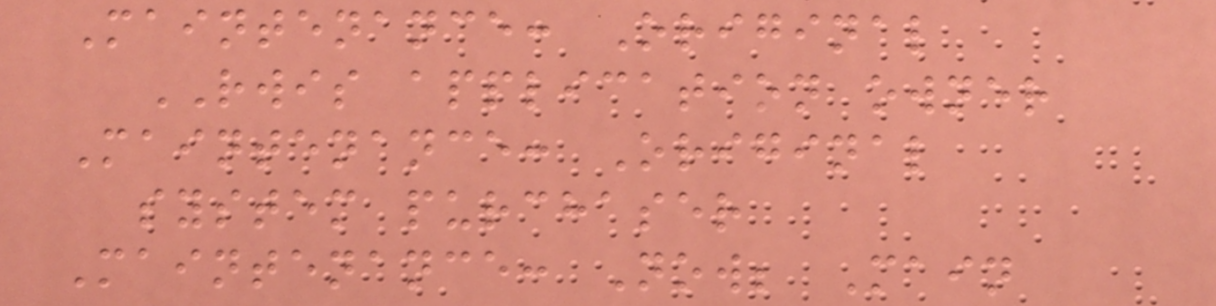Maintenance: Original
RWIS application owner
Maintenance: Original
system purchaser
Maintenance: Now; Main
